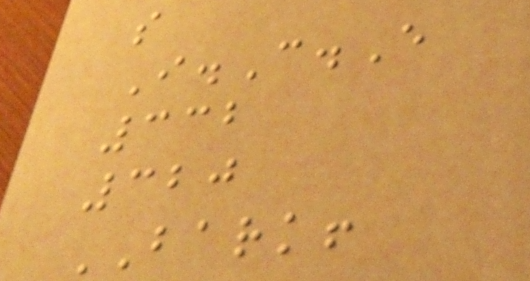s
I.C.E
332
320
BARK!
